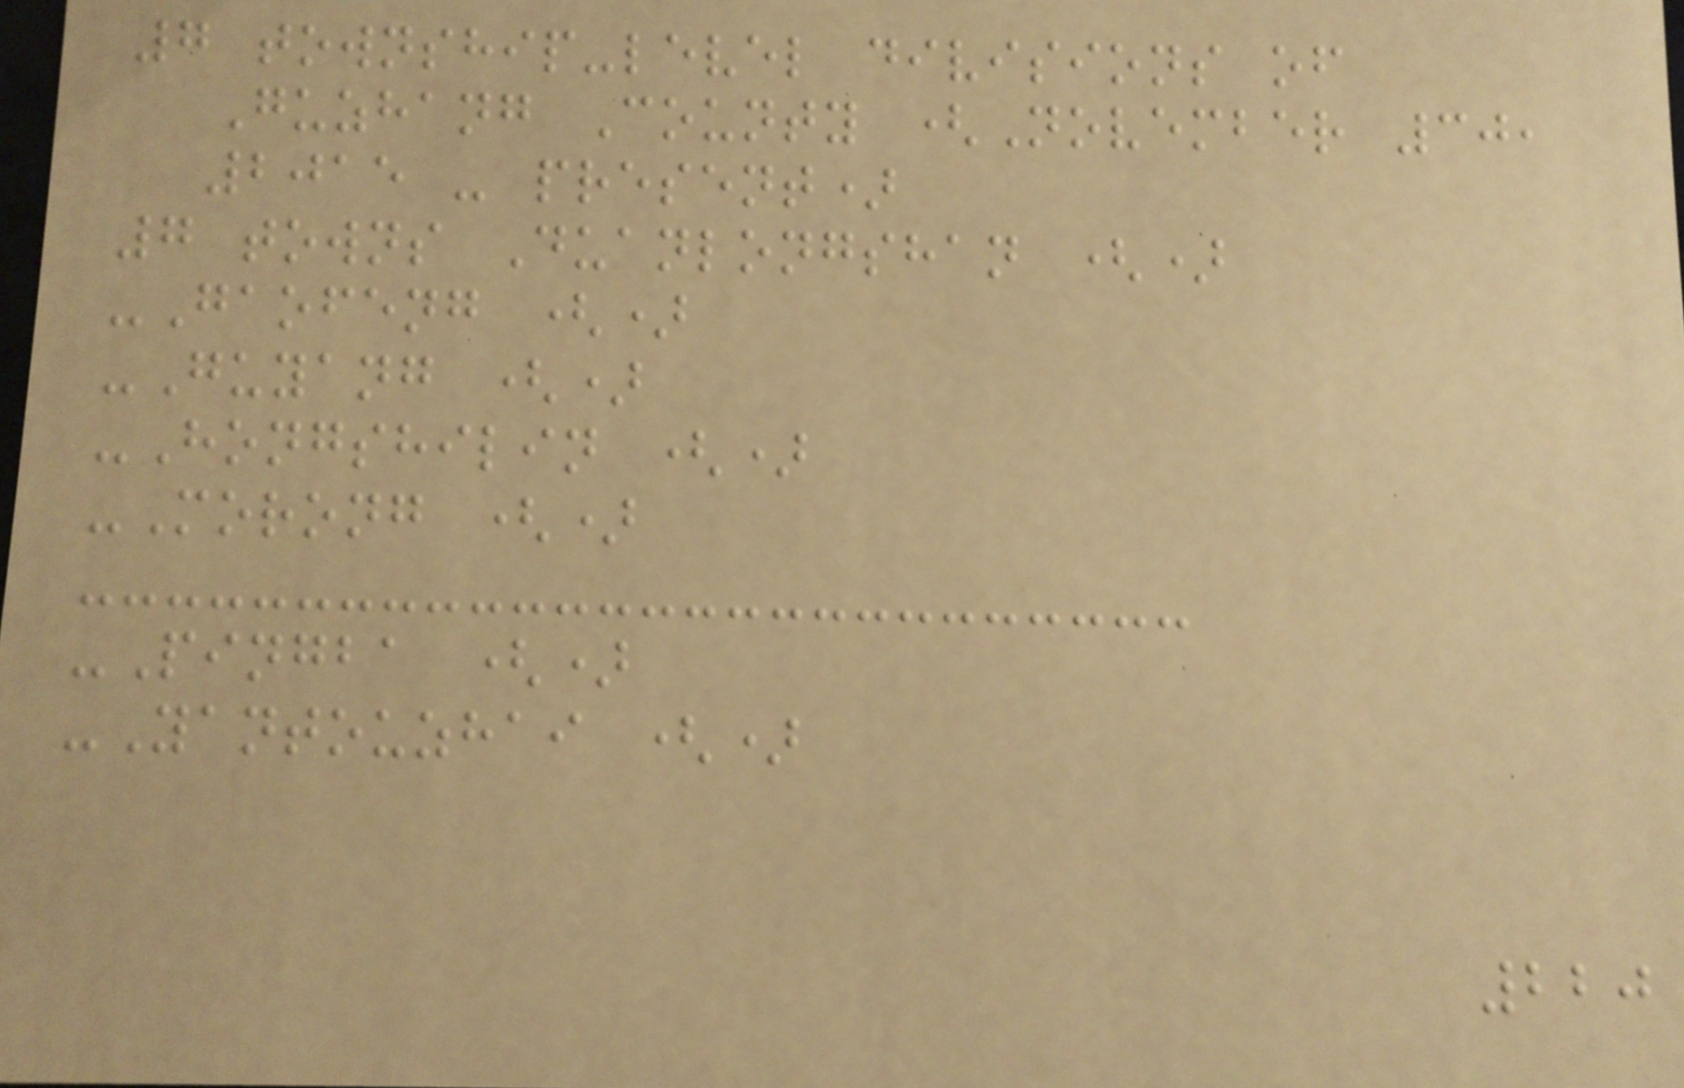7 township-level divisions of
Guzhang County (November 30,
2015 - present)
7 towns Duanlongshan ()
-Gaofeng ()
-Guyang ()
-Hongshilin ()
-Morong ()
-Pingba ()
-Yantouzhai ()
220
